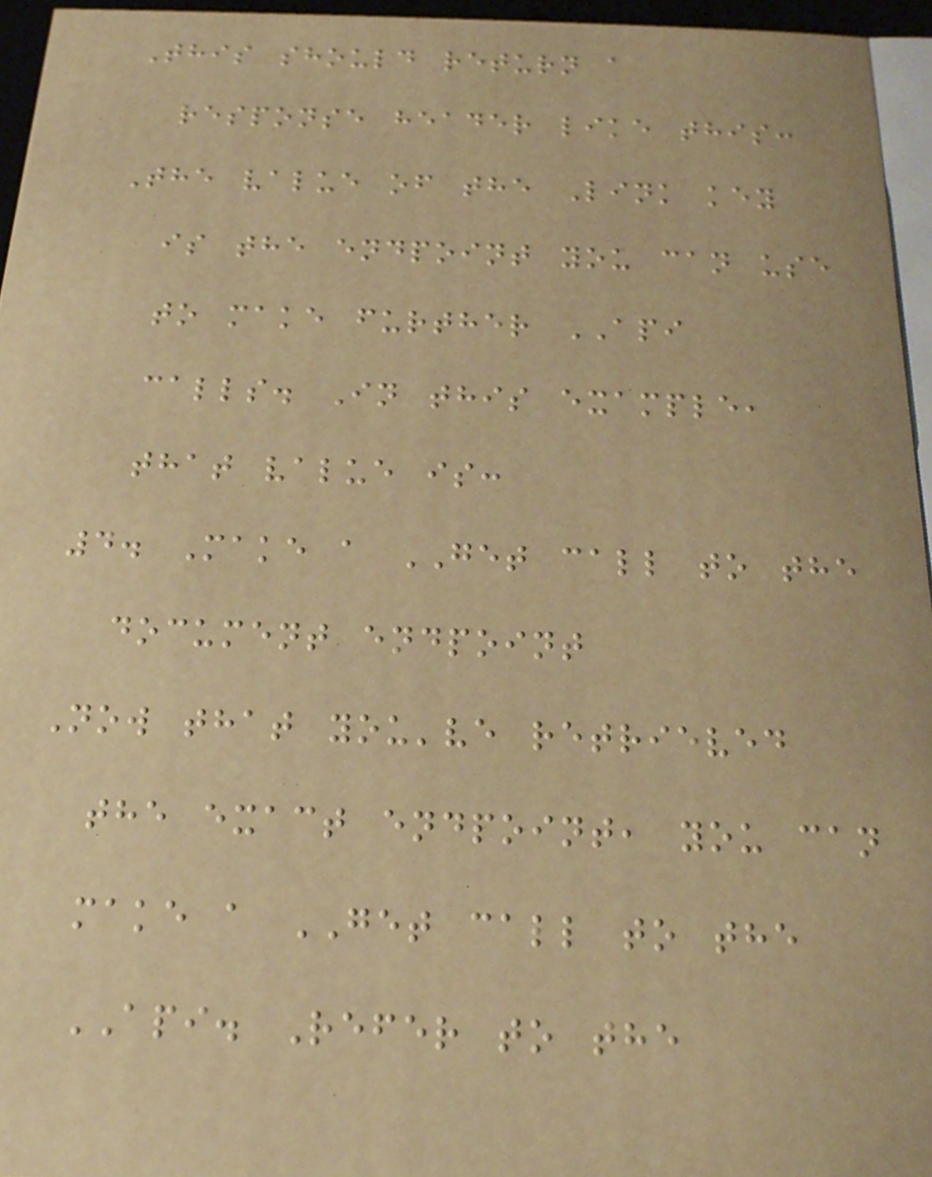This should return a
response header like this:
The value of the Link key
is the endpoint you can use
to make further API
calls. In this example,
that value is:
4. Make a GET call to the
document endpoint
Now that you've retrieved
the exact endpoint, you can
make a GET call to the
API. Refer to the
